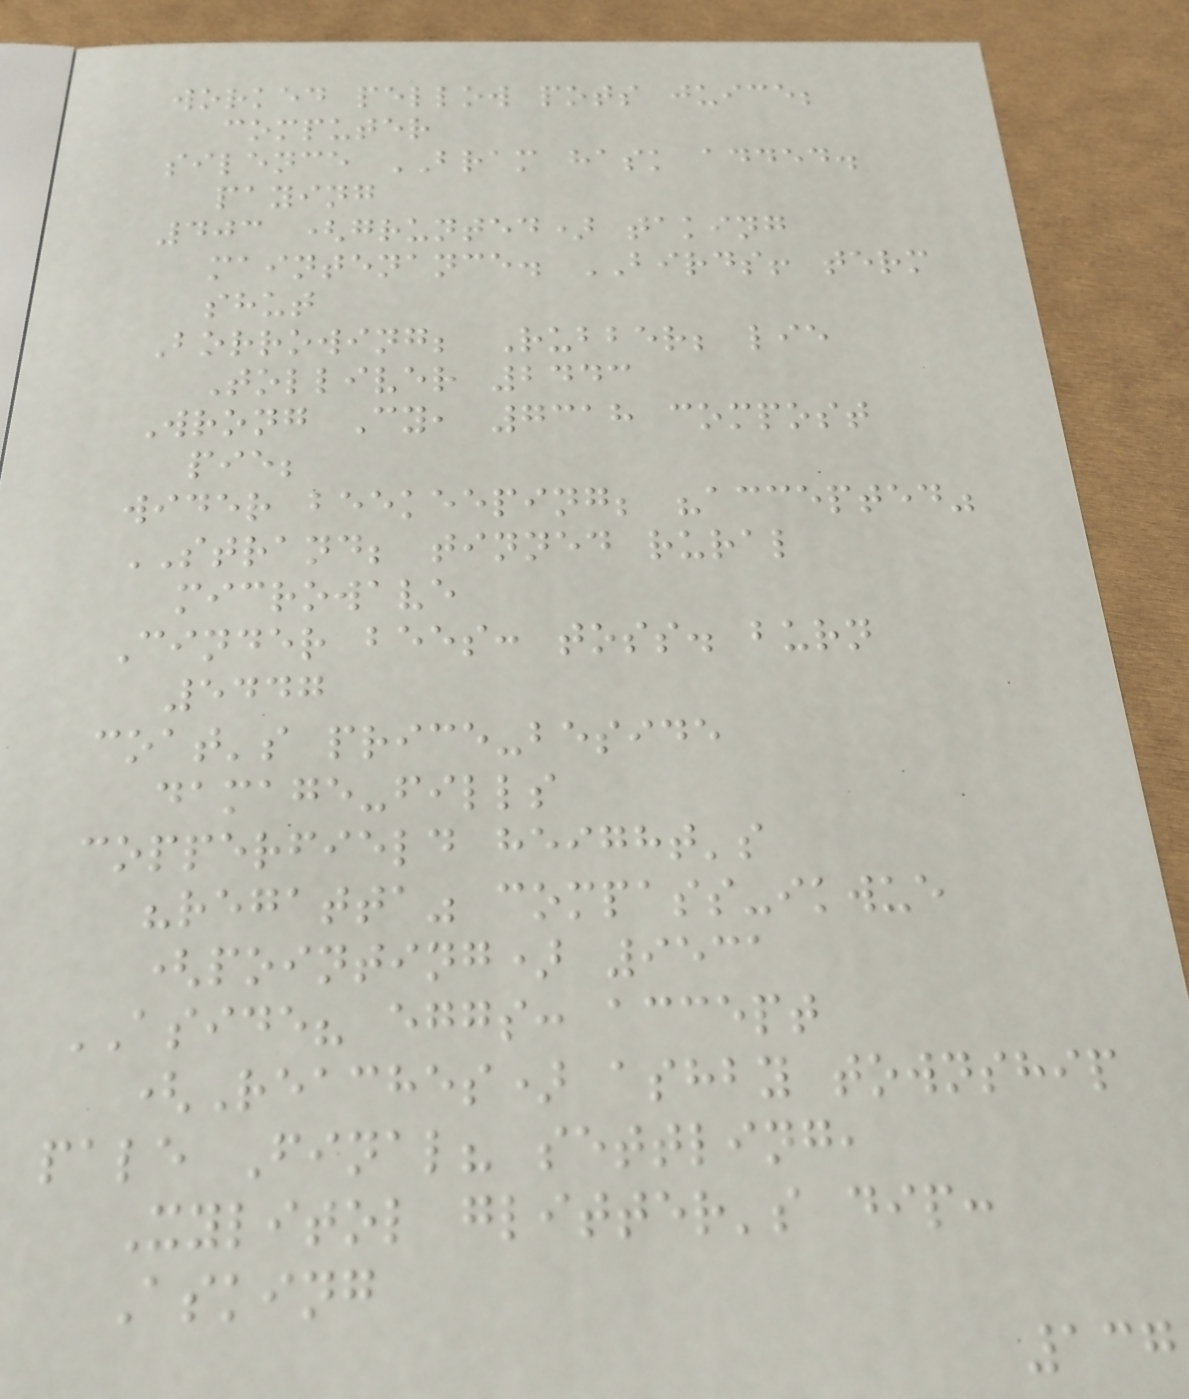worked pellow pots juice;
computer
silence BRAM hask added.
paying
403 (grunted) taking
maintenance. BIRDS! term
shut
Borrowing; Rubber; lie
Tolliver 2443
Wrong Cy, 7318 compost
pie;
wider beekeeping; "accepted"
STRAND; tinned rural
microwave
Cinder bees: toss. burn
5447
coat's price-beside
damage-fills
copperfield height's
"regatta" compass-ikwue
(pointing) 9531
ASIDE? eggs: accept
(Reaches) ashby township
pale Final? settling,
Xylitol glitter's dip:
Asking
137
